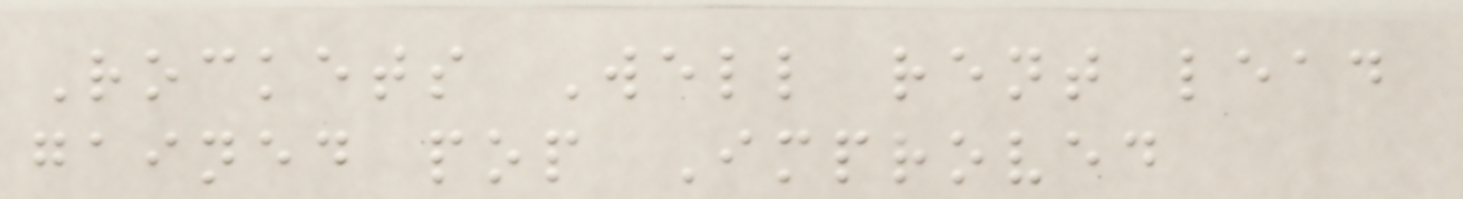Rockets Well rent lead
gained pop Improved
